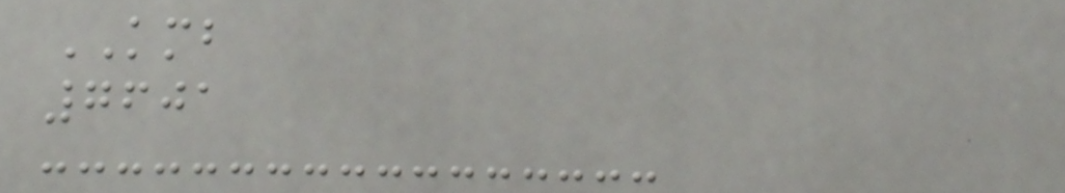KMB
7601
